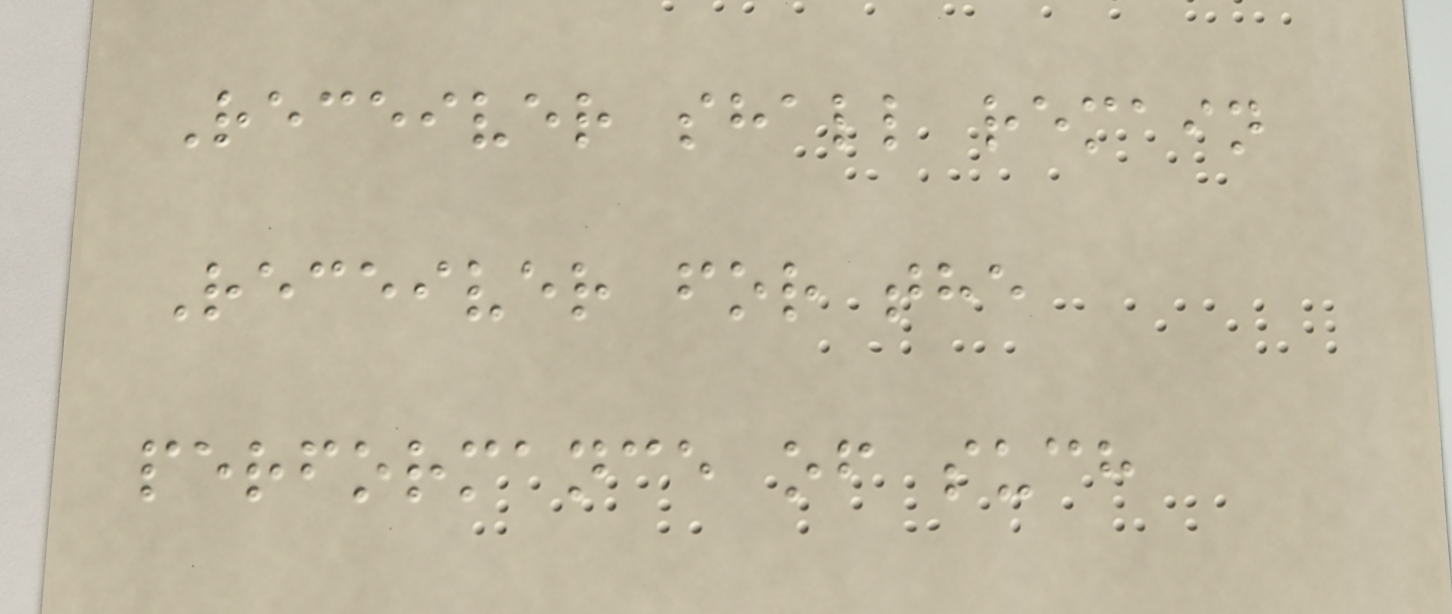Receiver shall remain
Receiver for the
performance of such
